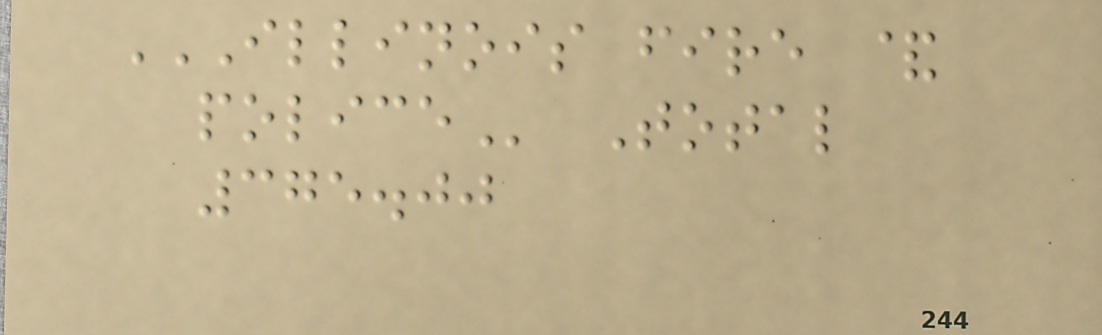ILLINOIS FIRE &
POLICE Total
375.00
